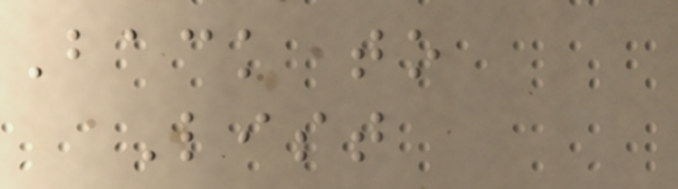Back to
List
